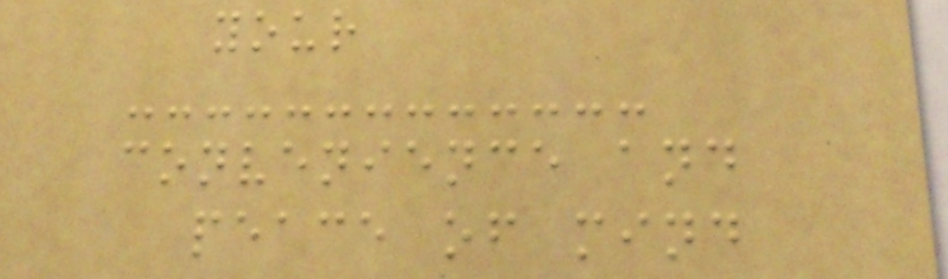your
convenience and
peace of mind
